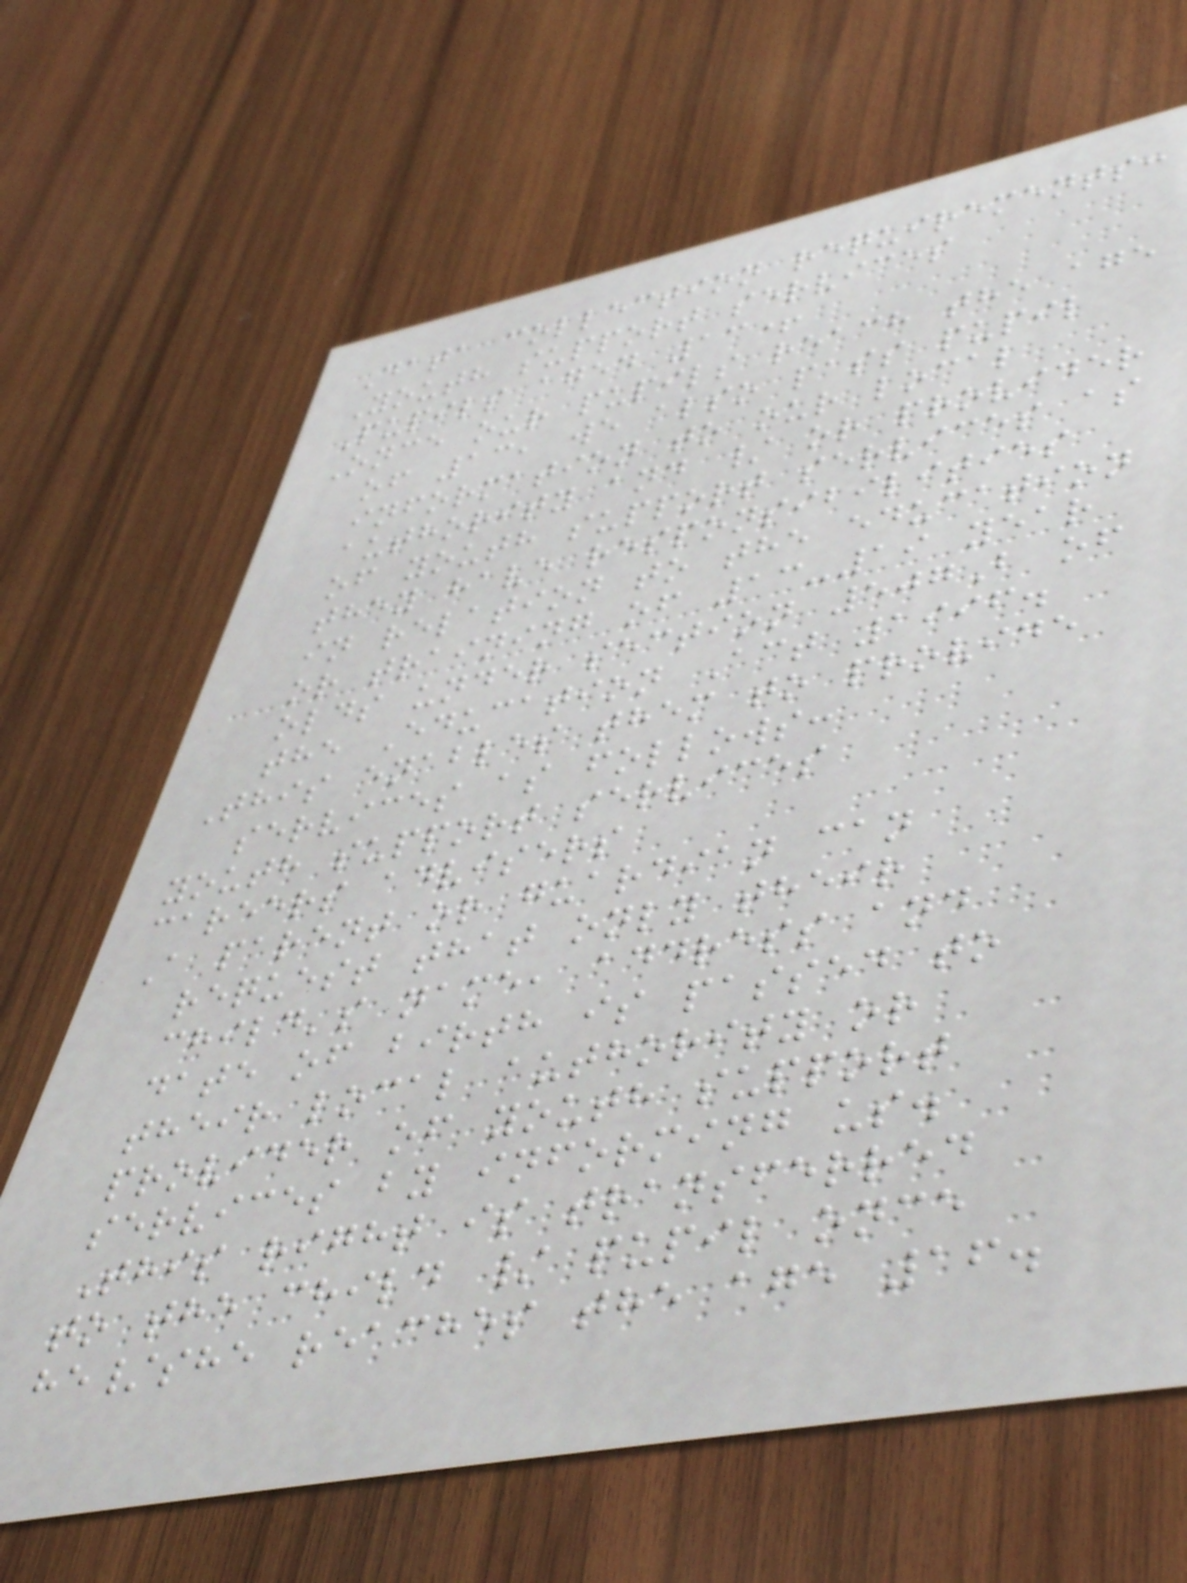Data collection requirements:
Youth support services
Pupils aged 13+
Once our pupils reach the age
of 13, we also pass pupil
information to our local
authority and / or provider
of youth support services as
they have responsibilities
in relation to the education
or training of 13-19 year
olds under section 507B of
the Education Act 1996.
This enables them to provide
services as follows:
youth support services
careers advisers
A parent or guardian can
request that only their
child's name, address and
date of birth is passed to
their local authority or
provider of youth support
services by informing us.
This right is transferred
to the child / pupil once
he/she reaches the age 16.
